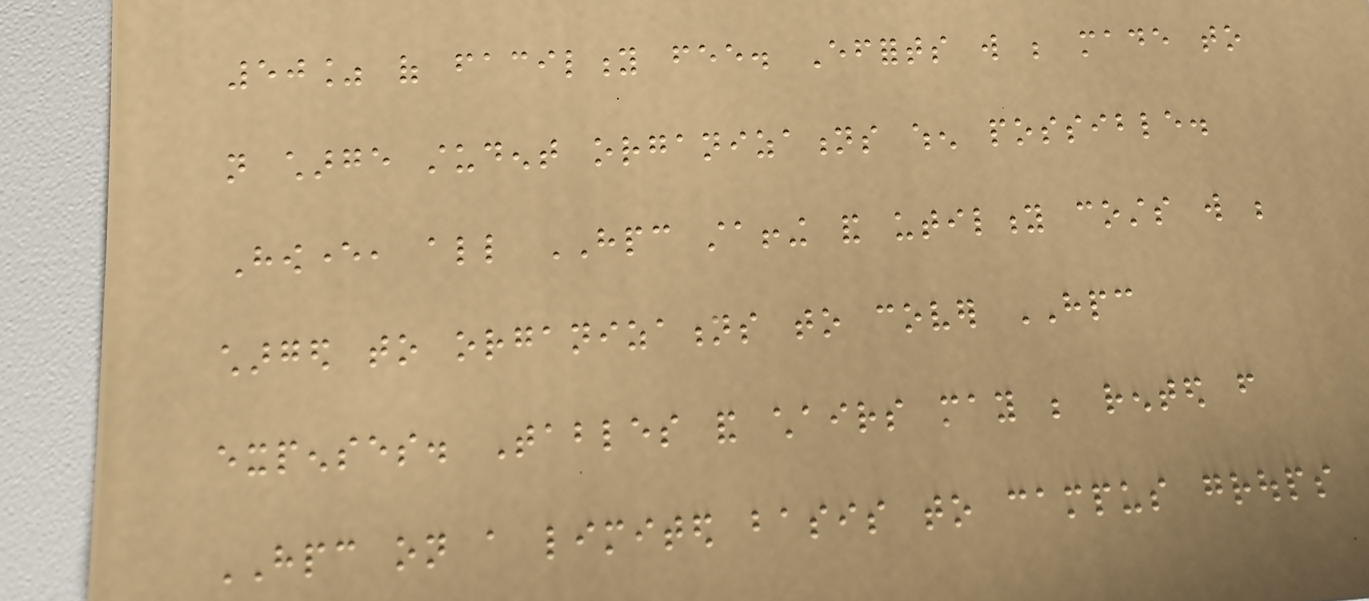50% of facility fee. Efforts will be made to
not charge student organizations when possible.
However, all HPC staffing and utility costs will be
charged to organizations to cover HPC
expenses. Tables and chairs may be rented from
HPC on a limited basis to campus groups
